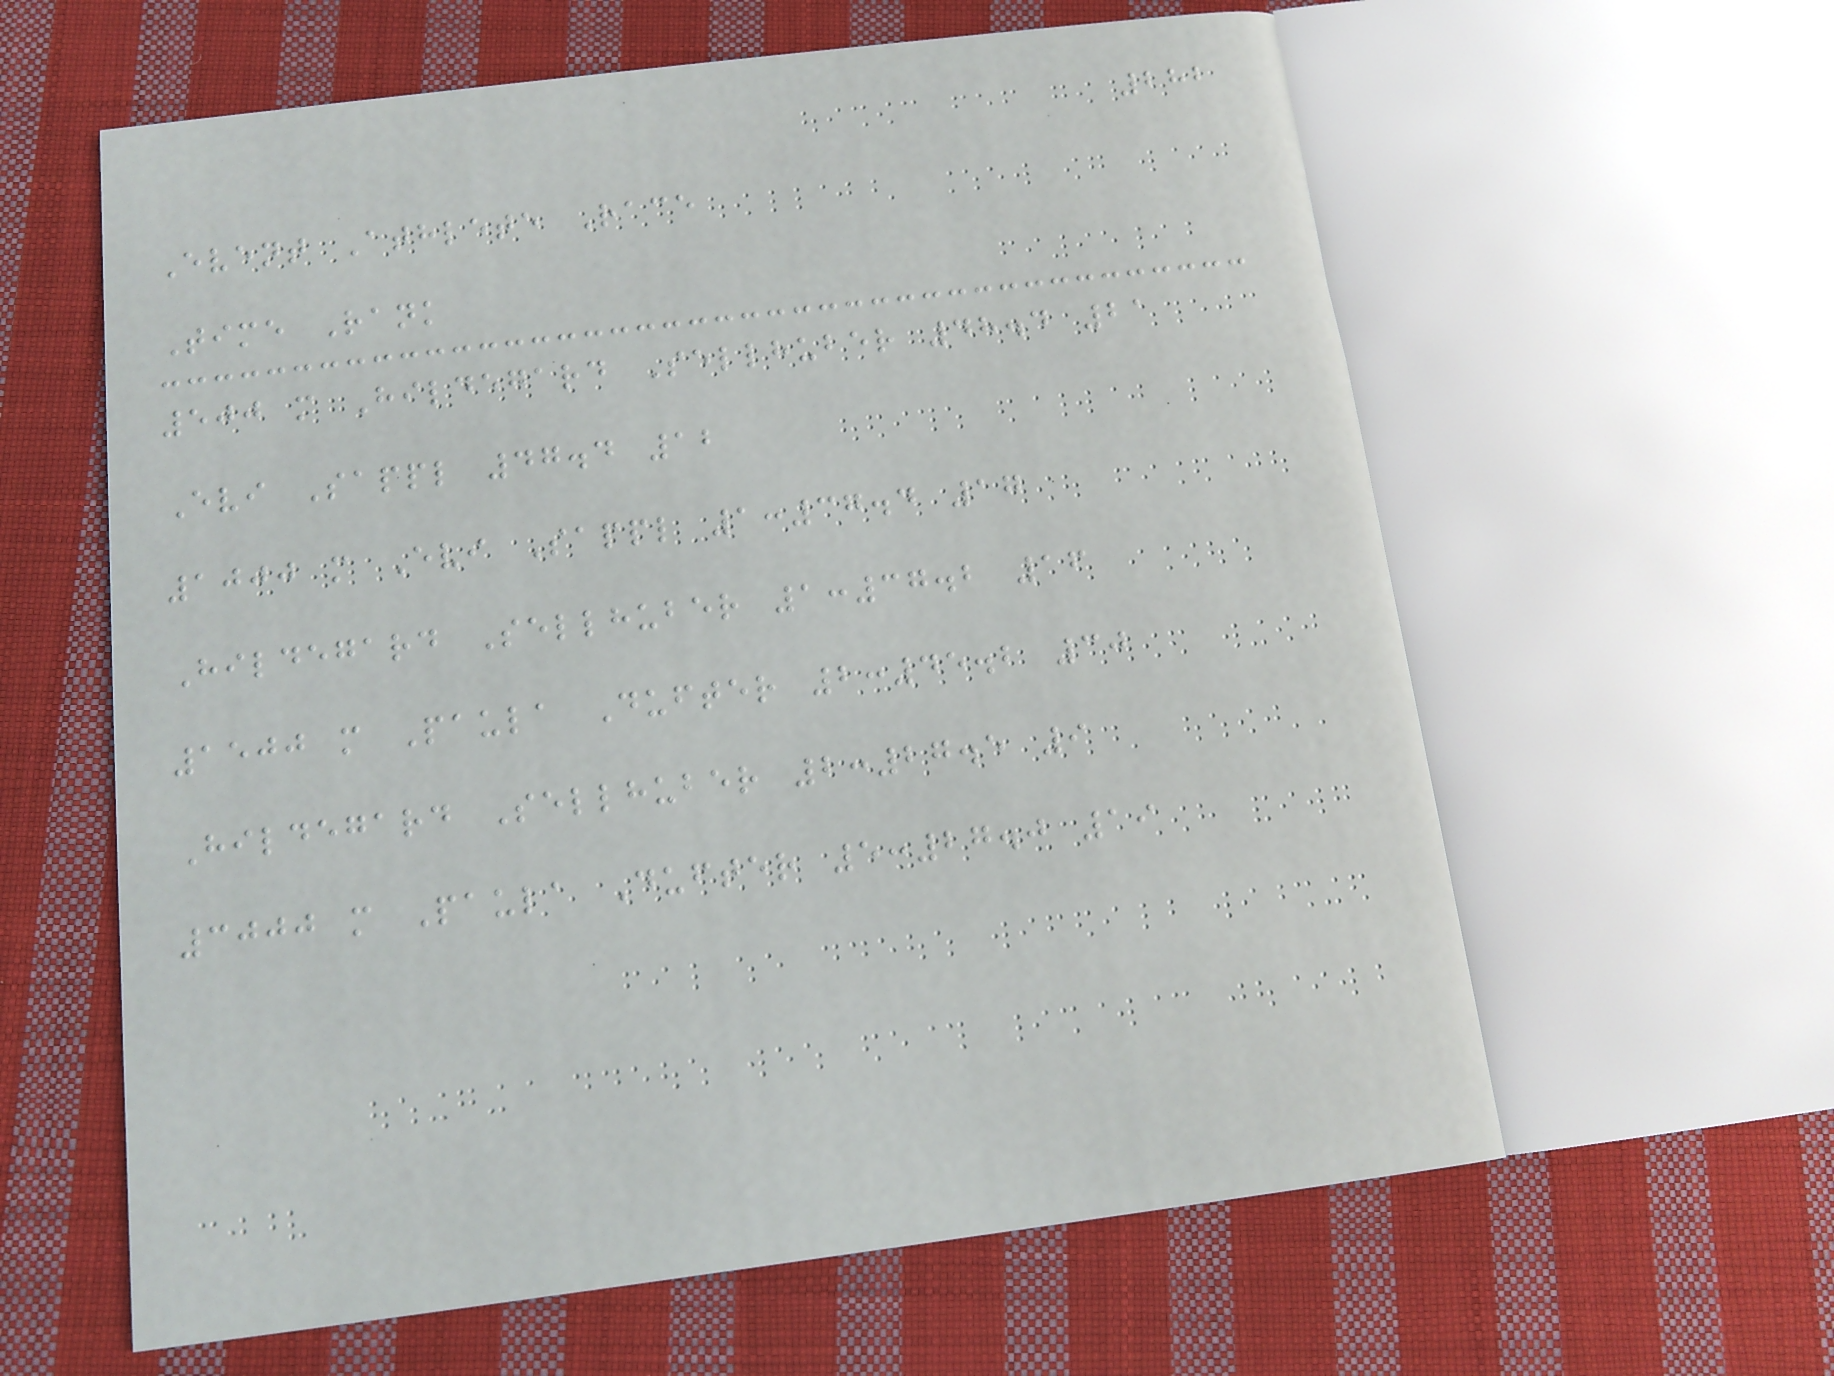282
Event Athlete Race
Time Rank
500 m Hildegard Sellhuber 48.4 21
Evi Sappl 47.4 12
1000 m Evi Sappl 1:37.4 17
Hildegard Sellhuber 1:37.2 16
1500 m Paula Dufter 2:45.2 30
Hildegard Sellhuber 2:27.5 9
3000 m Paula Dufter 5:27.0 19
